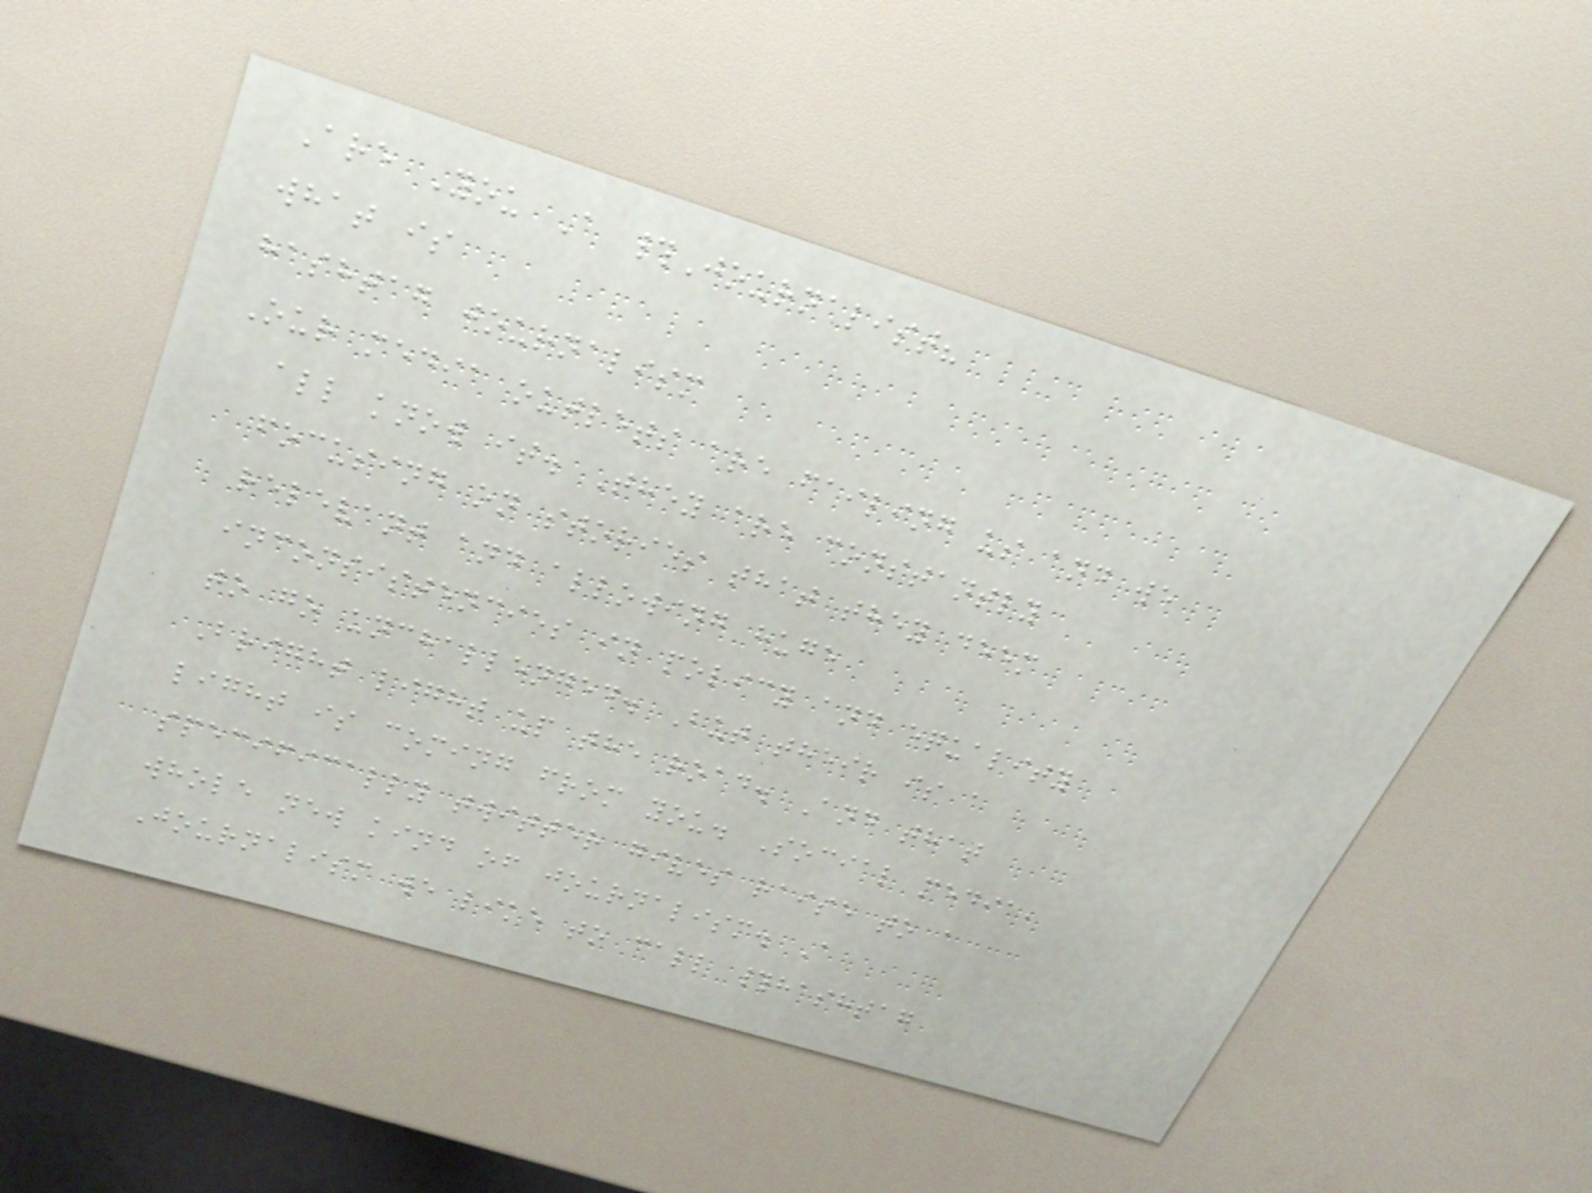Are You A #Journalist?
what is
hashtag journalism
Our media outlets are failing us and we
all know it. They are constantly
focusing on stories that they deem
relevant and allowing huge
inconsistencies in policy and equality
to go unchallenged. But their is a
Bright light up the road. And that
light is coming from you. Social media,
specifically twitter gives raise to a
whole new kind of journalism. A
Journalism we like to call #hashtag
